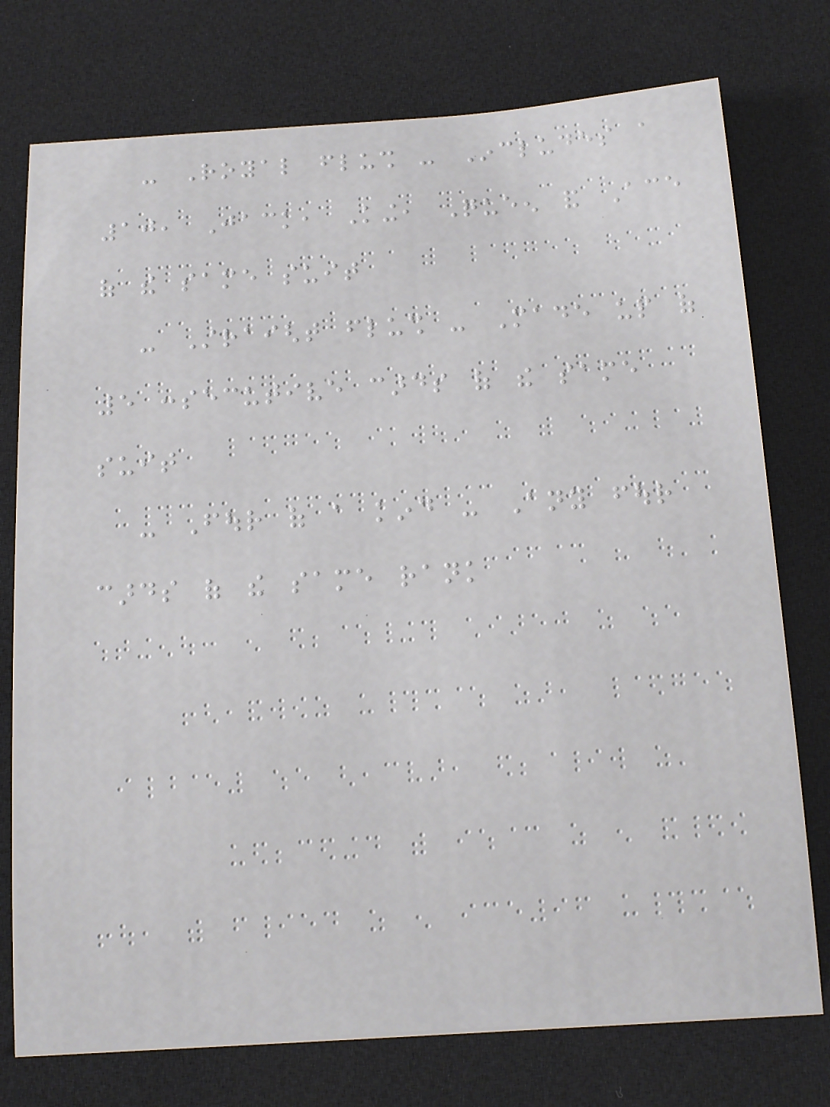- Royal flush - Includes a
10, Jack, King, Queen and Ace
of the same suit
- Straight flush - Made up of
5 consecutive cards of the same
suit
- Four of a kind - Any four
cards of the same rank
